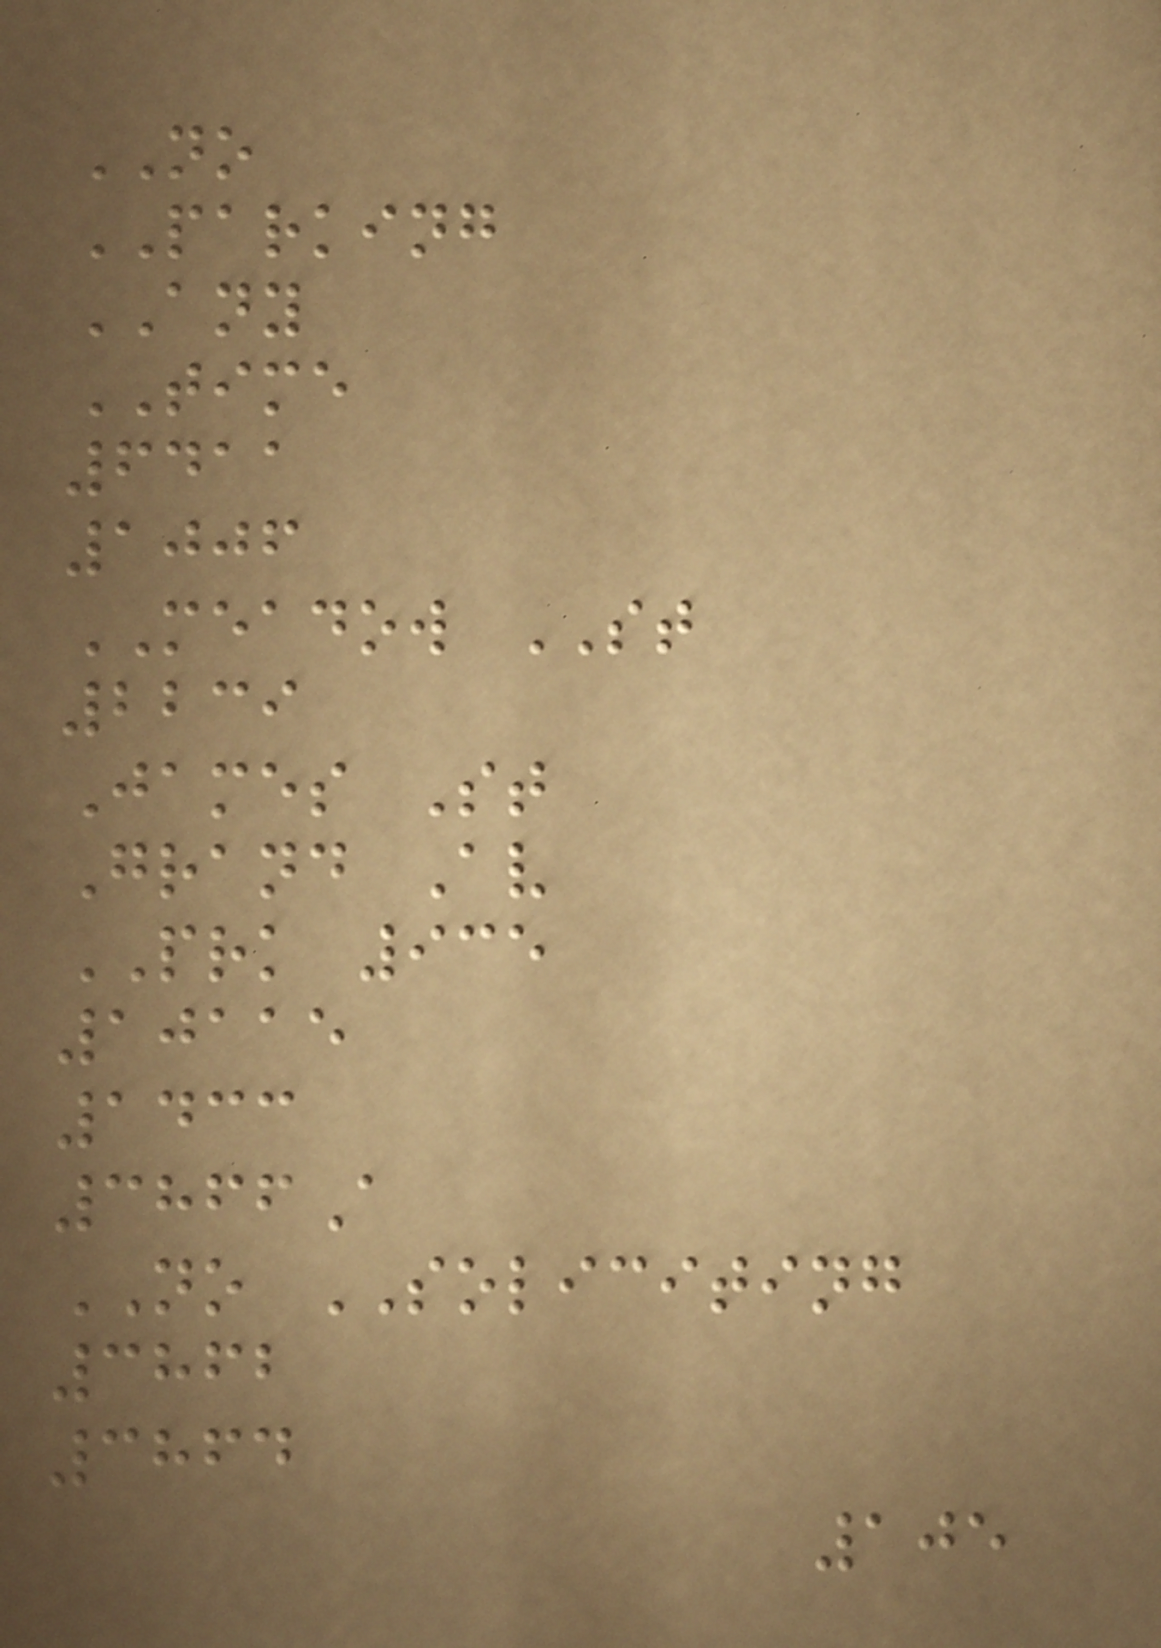NO
PARKING
ANY
TIME
6411
1006
MEADOW ST
2239
James St
Grand Av
PRK 935
10115
1433
3866A
NO SOLICITING
3862
3864
105
